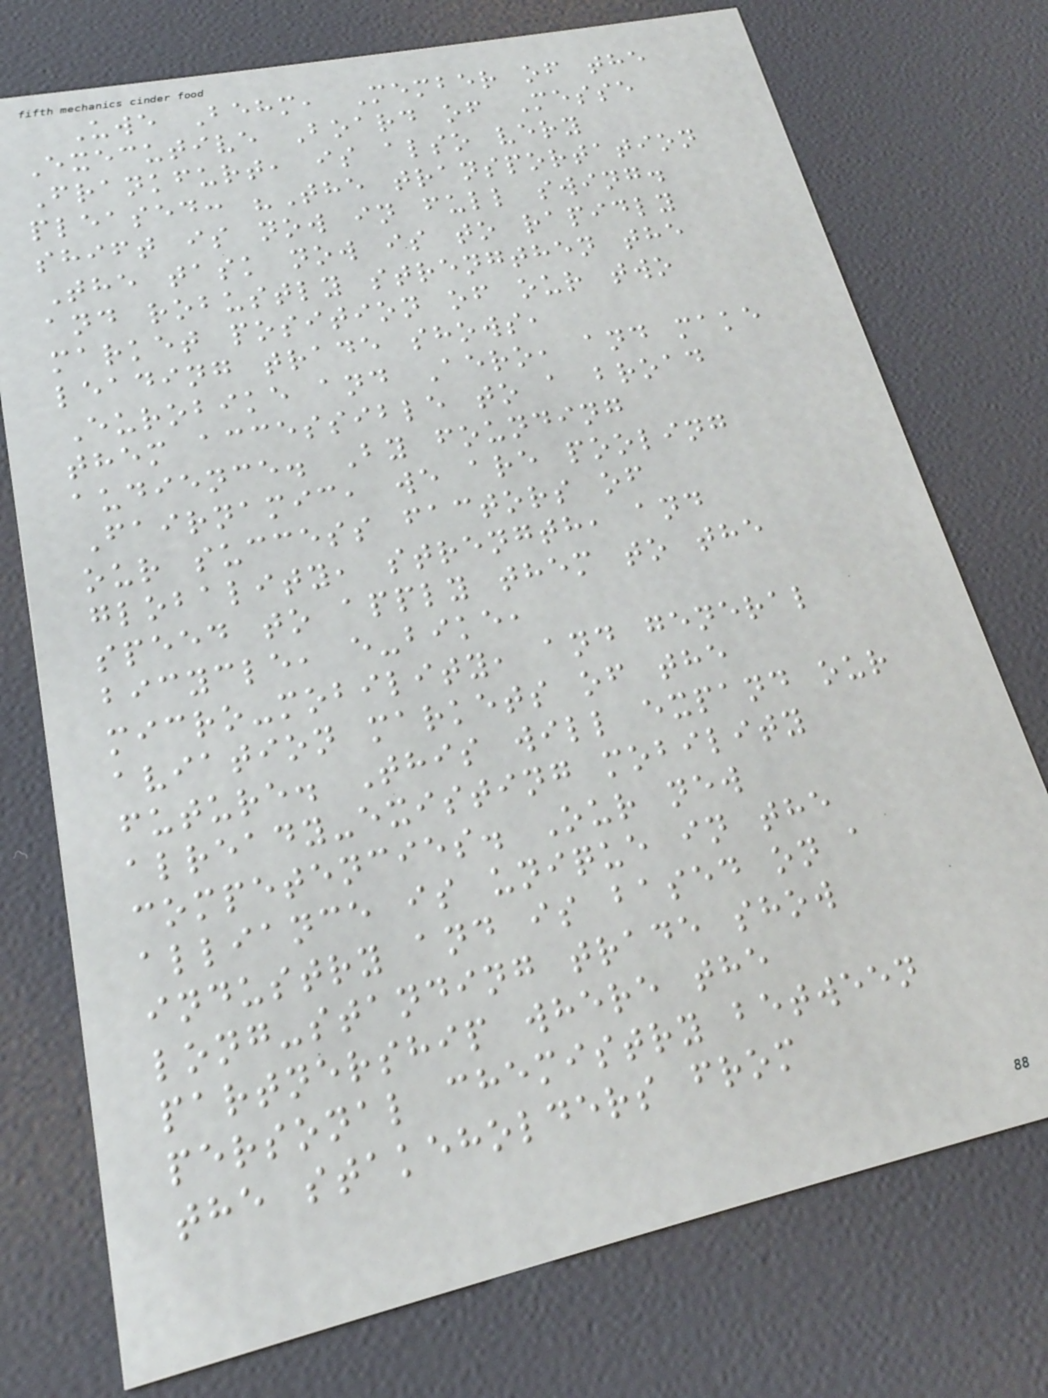Uwe Behm, Member of the
Executive Board of Messe
Frankfurt, is also very
pleased: "The transportation
shift is now in full swing.
The task now is to rapidly
and robustly strengthen the
market position of our two
leading trade shows,
Eurobike and Aero, and make
them accessible to a broad
audience. By founding
Fairnamic, we are pooling
our success factors of
globality, strength, and
speed to apply them to the
bicycle, e-bike,
micro-mobility, and general
aviation markets of the
future. This will expand our
already-existing mobility
competencies. Our new
alliance is unique in the
industry and is based on a
long-standing trade show
partnership where the
personal chemistry between
the stakeholders from
